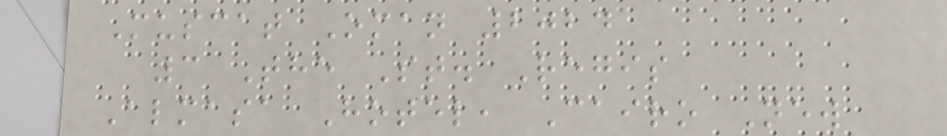Muscat Oman 2024
3 The St. Regis
Almasa Hotel, Cairo New
